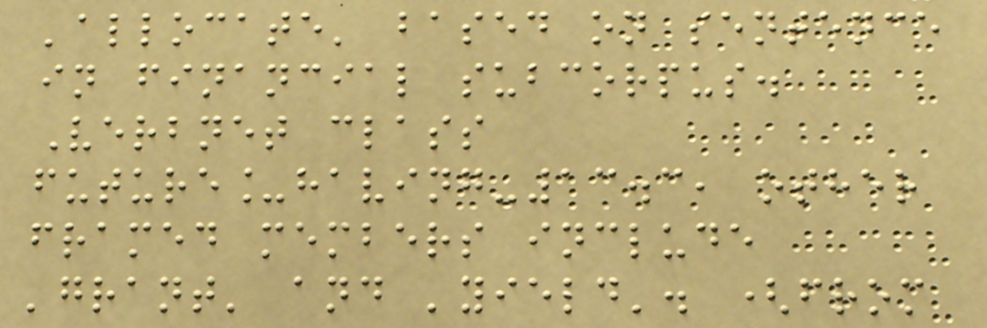'allocate' based on sentence
in financial subcorpus.
Verbnet class
future_having-13.3, other
framed members include
'grant' and 'yield'. (from
